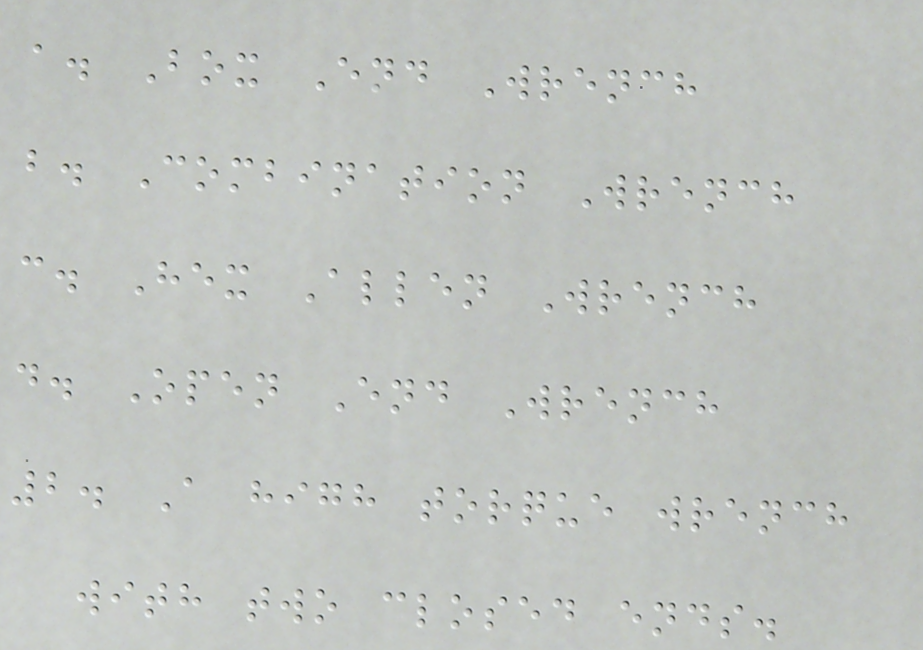a. Box End Wrench
b. Combination Wrench
c. Hex Allen Wrench
d. Open End Wrench
2. A high torque wrench
with two closed ends.
